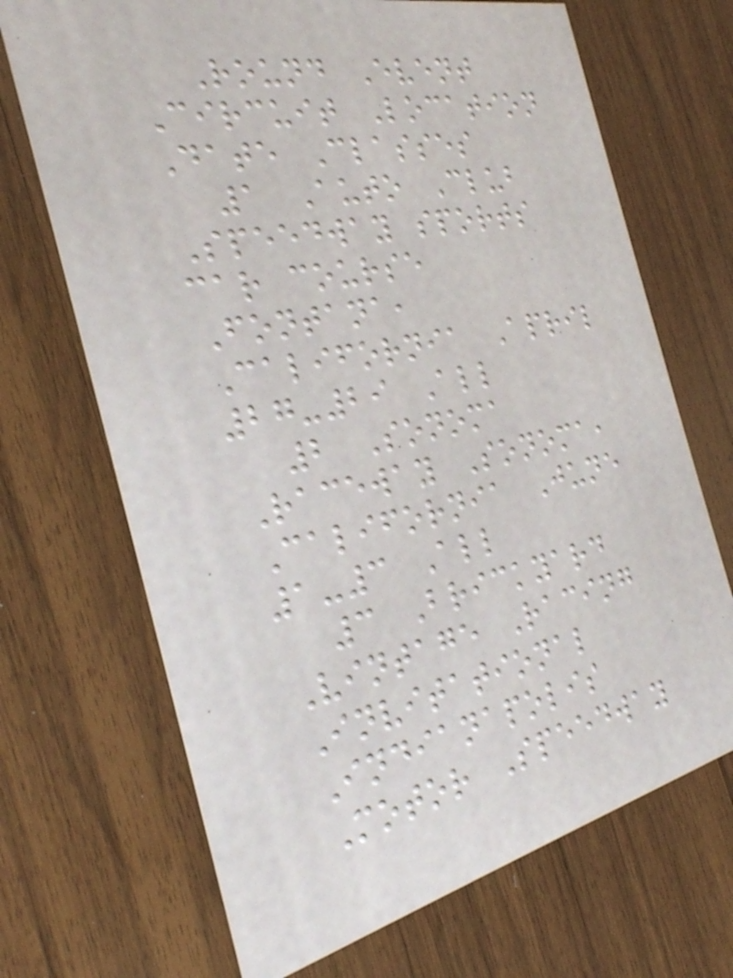Round Event
Circuit Location
Date Classes
1 Auto Club
Speedway sports
car course
Fontana,
California April
27-29 All
2 Sonoma
Raceway Sonoma,
California June
1-3 All
3 Brickyard
Vintage Racing
Invitational
Indianapolis
Motor Speedway
